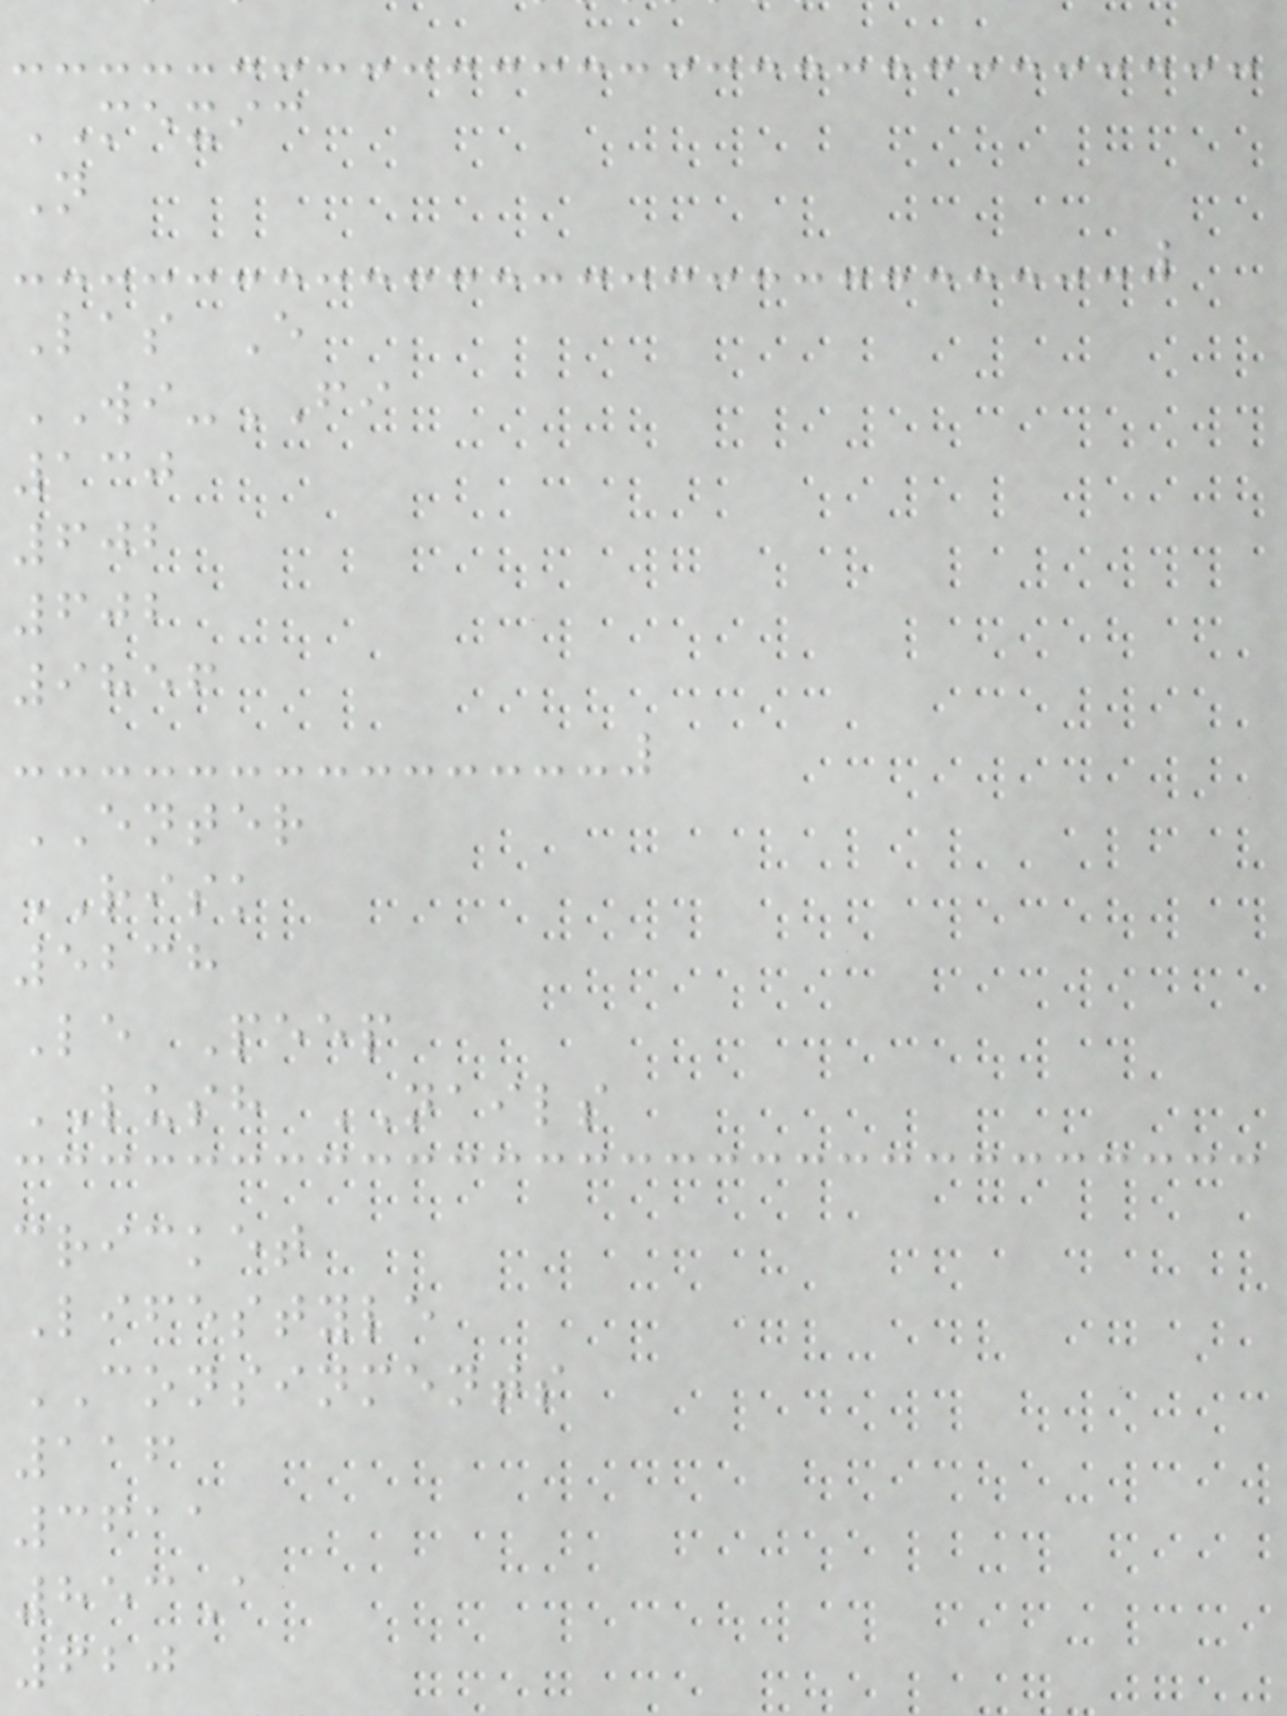MEXIC
N
Las E
WI-FI
130
602
602
9856
ENTER
RISK
5238
Le Peep
LUSH NAILS
cricket
Lifestyle
CONSINMENTS
116
3611
853A
620
